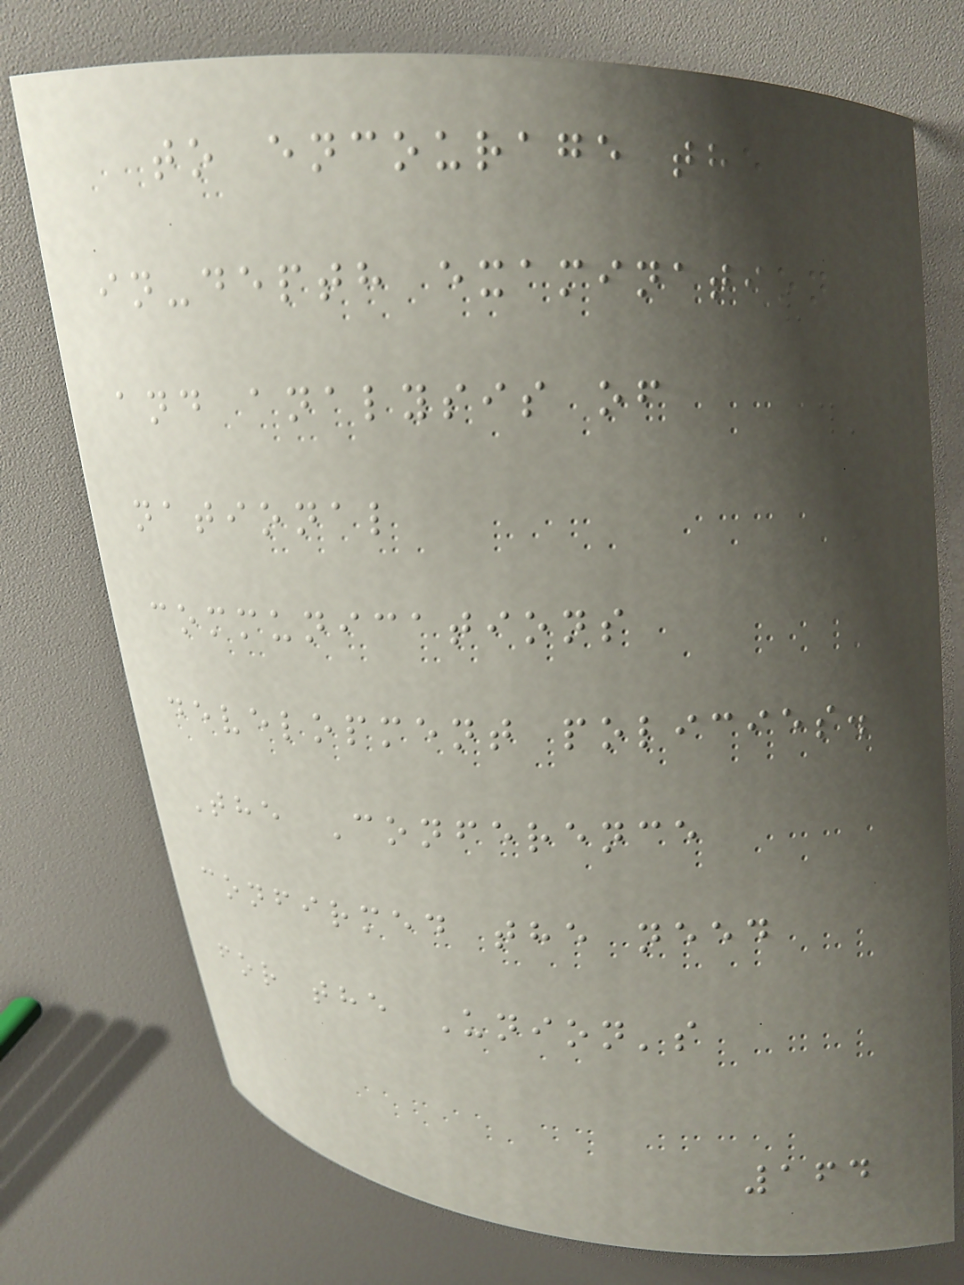to encourage the
in-depth examination
and analysis of
national
communications
development policies.
The Conference
confirmed the need
for the Union's
164
